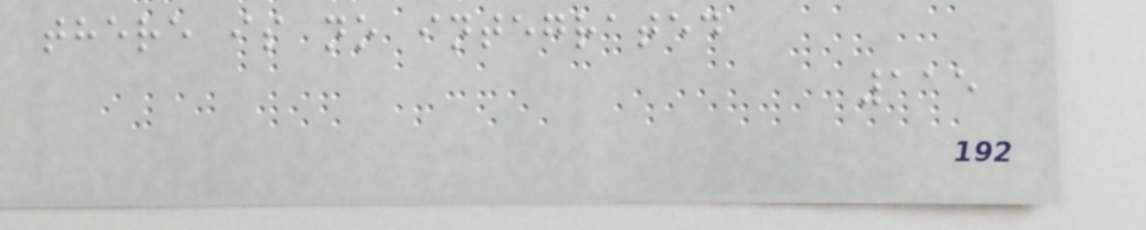there is no integrated
115
